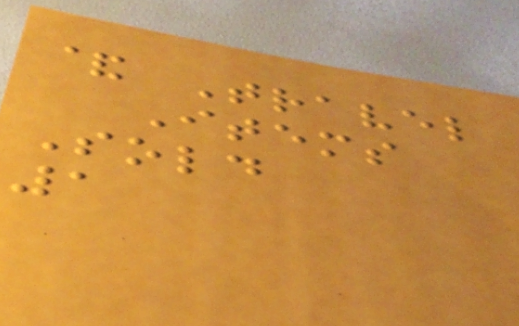& Travel
Items
Sold
1
